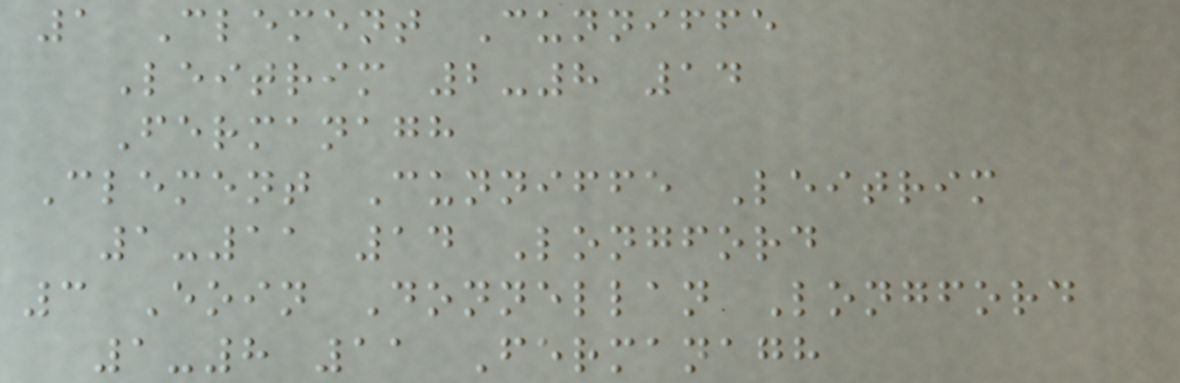1 Clement Cunniffe
Leitrim 2-8 14
Fermanagh
Clement Cunniffe Leitrim
1-11 14 Longford
3 Eoin Donnellan Longford
1-8 11 Fermanagh
